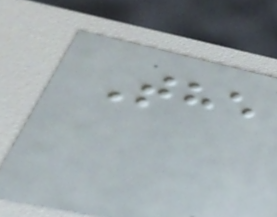The
